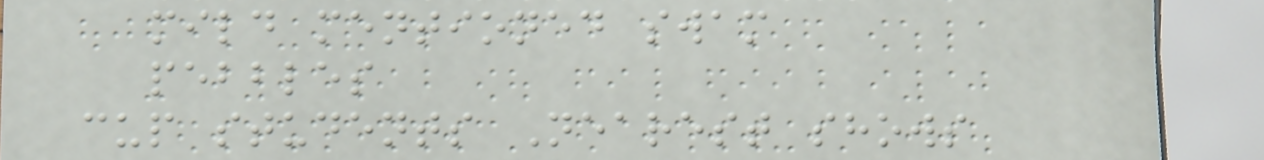mild mentioned swam
pebbles
cup students Nearest shows
